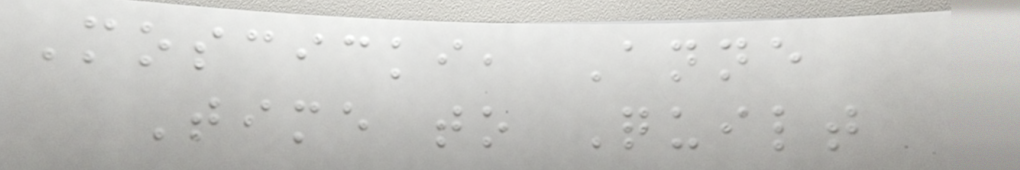Moscicki, Anne
Time to Quilt
